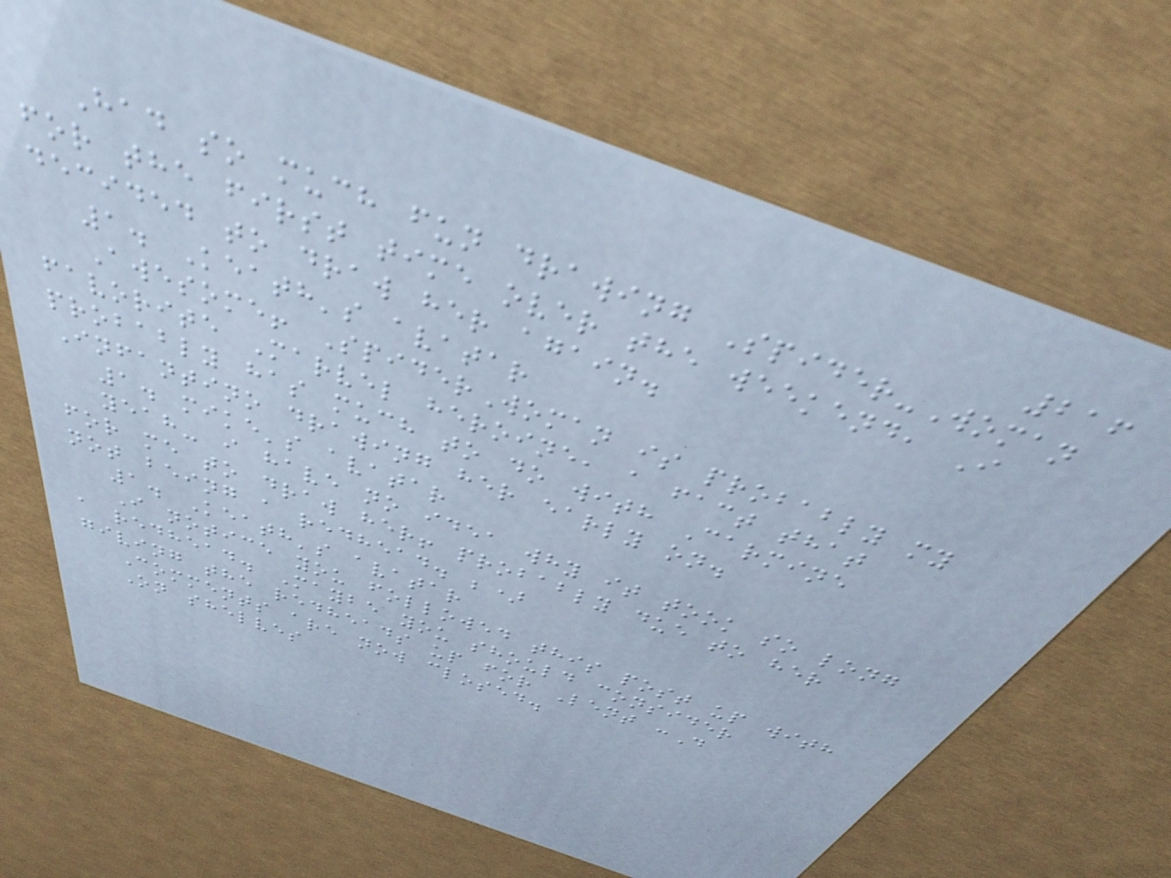216
Had so much fun drawing Spider-Woman
for the first time over the weekend, I
decided to draw her again.
1. Keath's avatar
Awesome! SpiderWoman is probably my
favorite Marvel heroine, a fact that
probably has much to do with Carmine
Infantino drawing her early on.
1. mike's avatar
yeah- i have no idea why it took so long
for me to draw her! probably due to her
not being a redhead. ;)
1. Keath's avatar
I notice you followed this post up with
a redhead. Maybe you should consider
giving the redheads up for Lent :D
Comments are now closed.
On shelves
